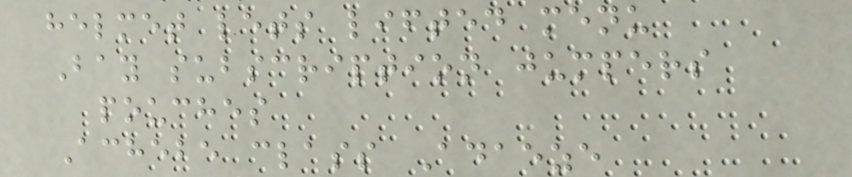helmet lets lifted menu
Bay subscription jumpers
pouches
Achebe class Adaeze
